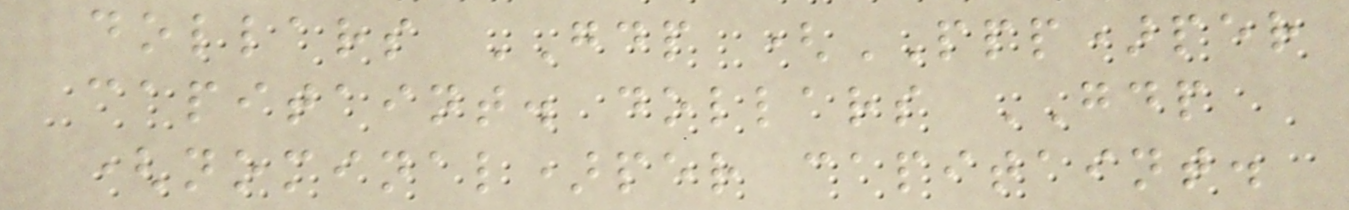dollars GDP (PPP)per
capitaint. dollars GDP
(nominal)per capitaint.
